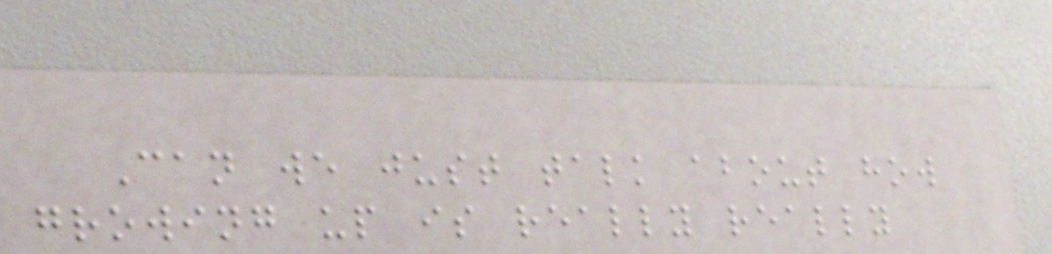Can we just talk about how
growing up is really really
